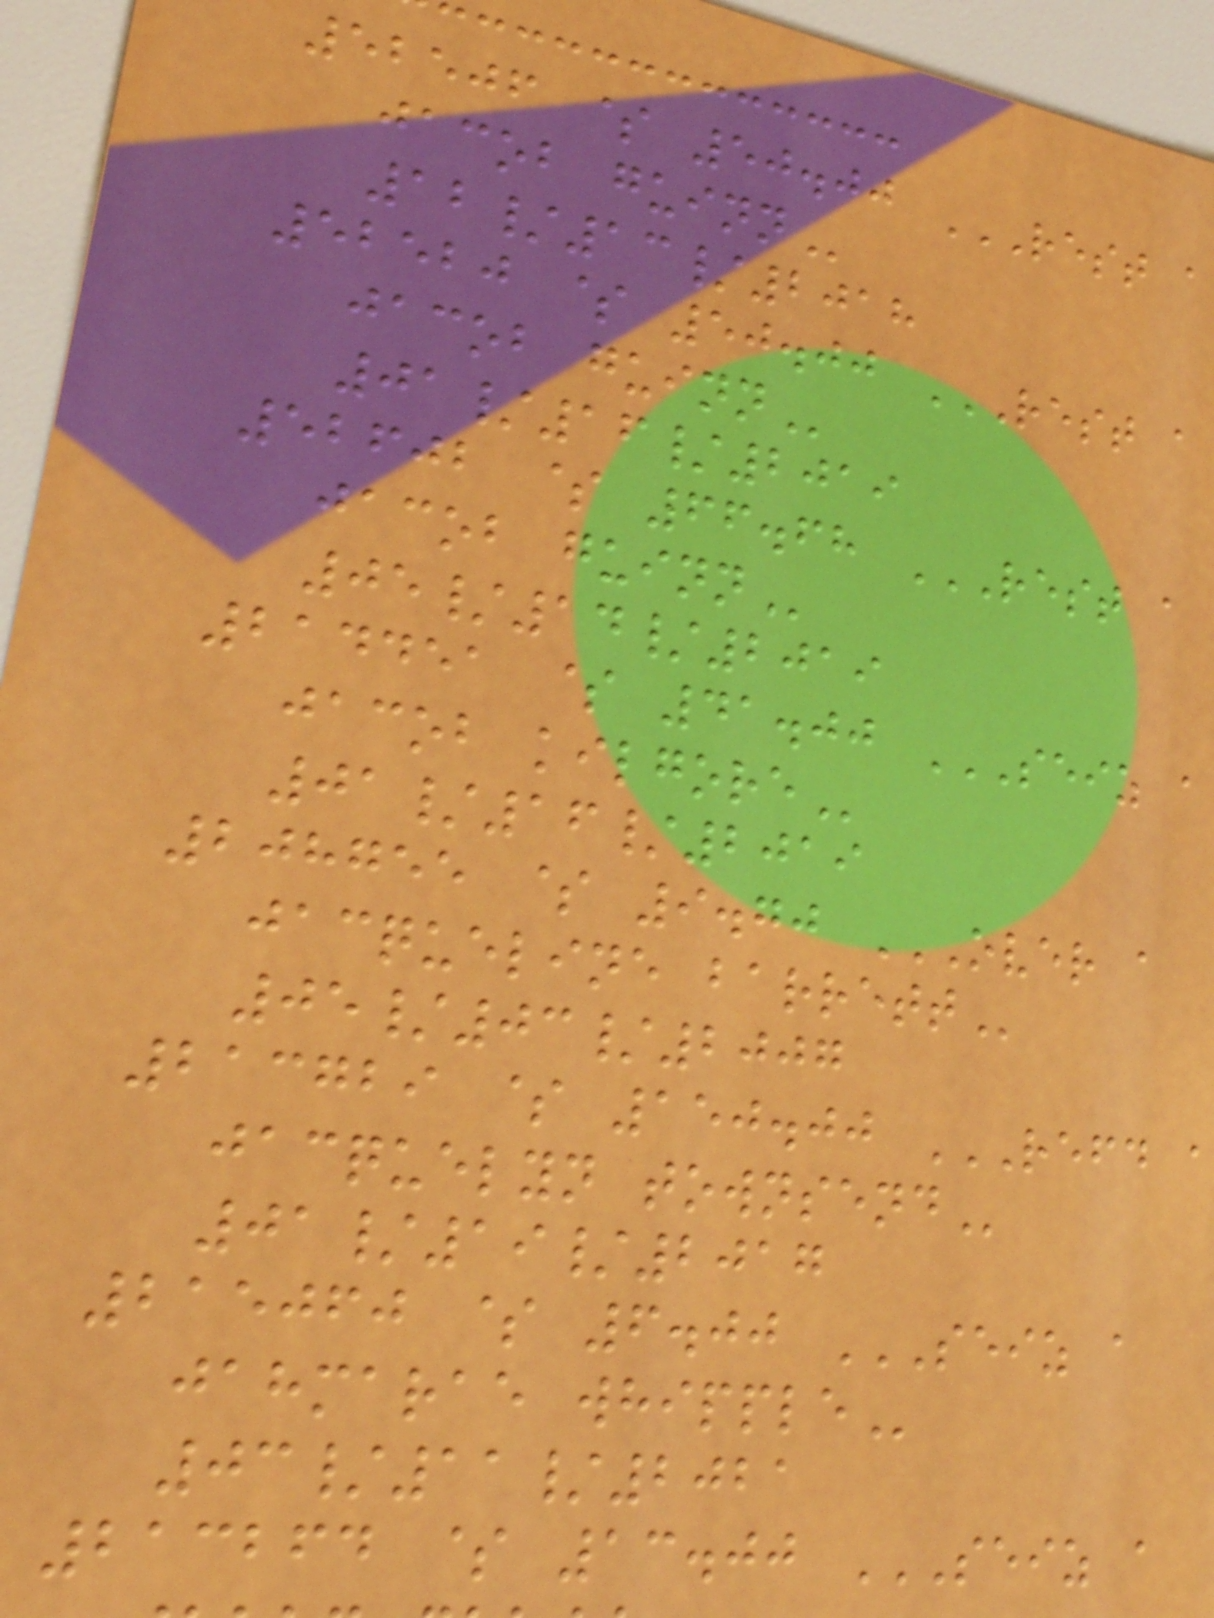52506 $ 50.00 REST A
jacob
12/13/2018
52520 $ 50.00 REST A
jacob
01/16/2019
52602 $ 66.68 REST A
jacob
05/14/2019
214451 $ 41.00 SEIZ A
jacob
01/16/2019
208755 $ 9.70 OVER A
jacqueline
05/03/2007
213729 $ 150.00 REFD A
jacquelyn
01/19/2017
215060 $ 6.00 SEIZ A
jahmarae
03/11/2021
213264 $ 13.00 SEIZ A
